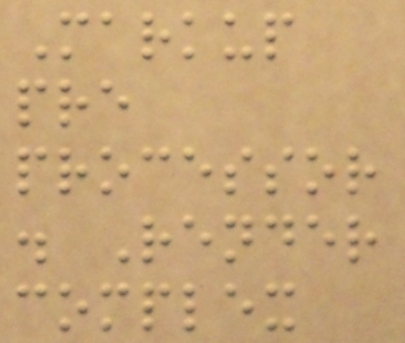Markup
pre
processor
. Render
complex
